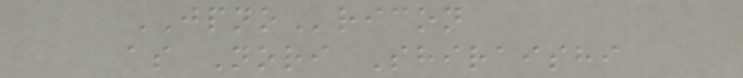JPNOricon
as Nori Shiraishi
